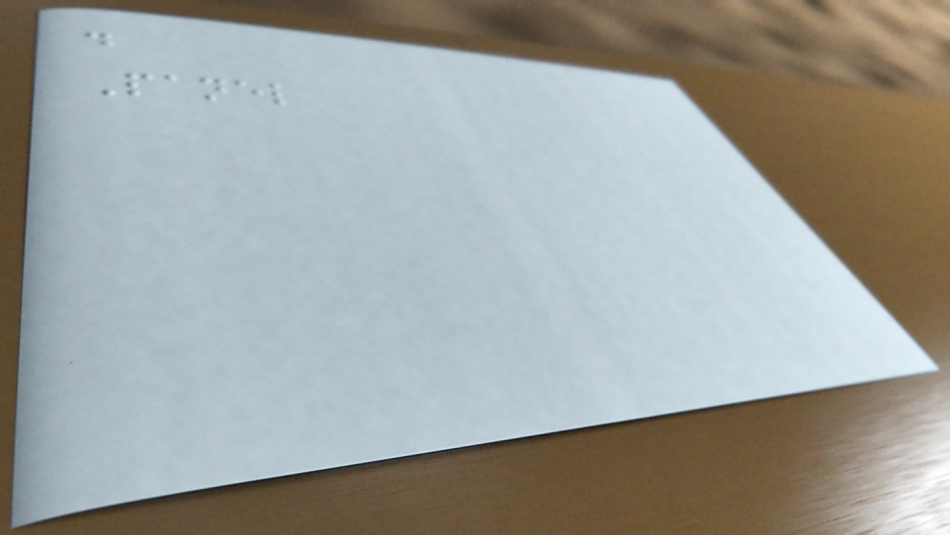.
Panel
